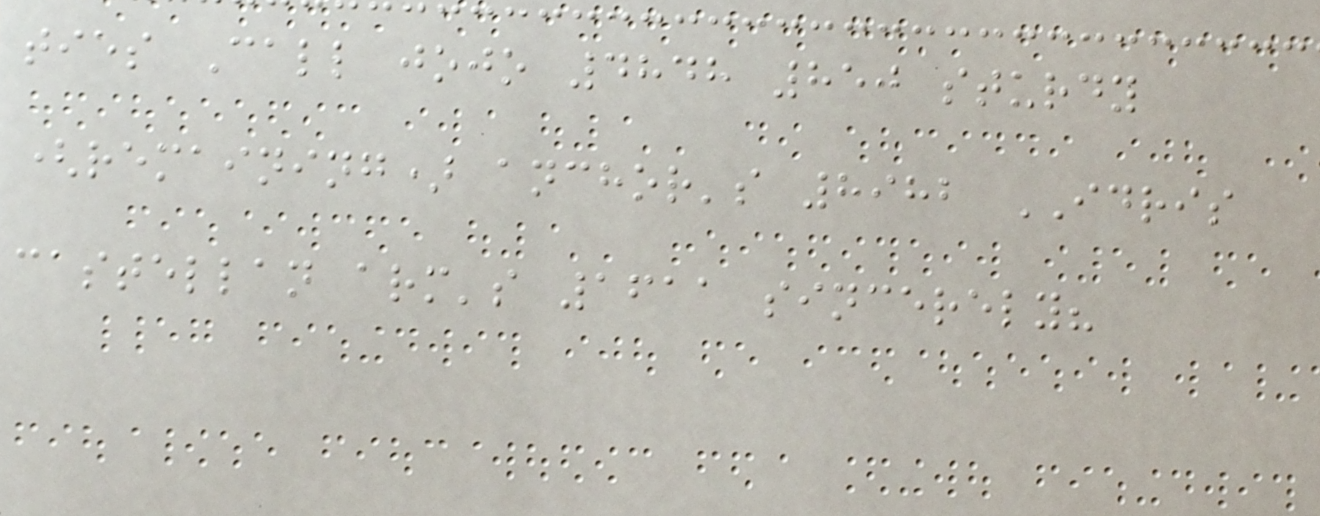ties Call jojo 4848 850 sturdy
(remaining) anchor's 8982 IDRIS
castellan arm's 1611 sincerely?
